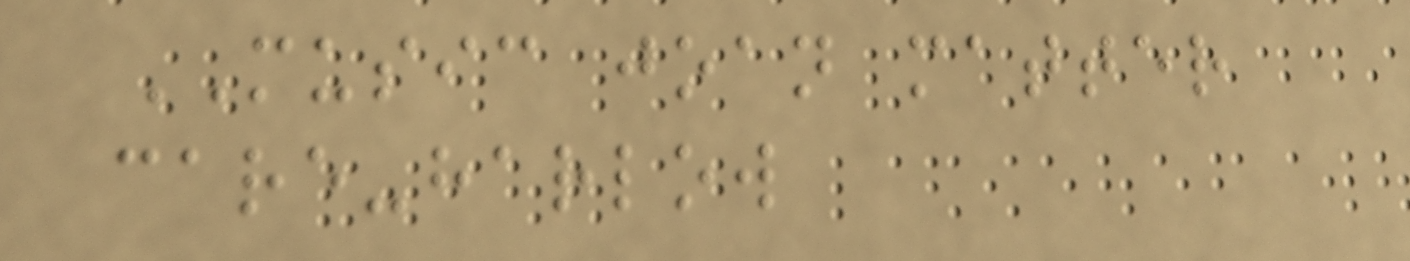MUSIC joan matter
care-harlow
